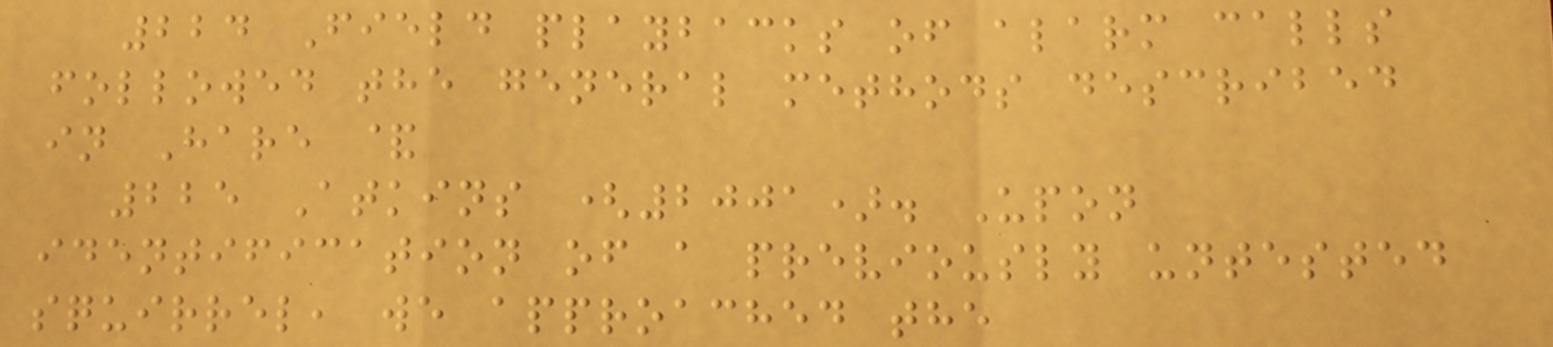224 Field playbacks of alarm calls
followed the general methods described
in Hare &
225 Atkins (2001). Upon
identification of a previously untested
squirrel, we approached the
